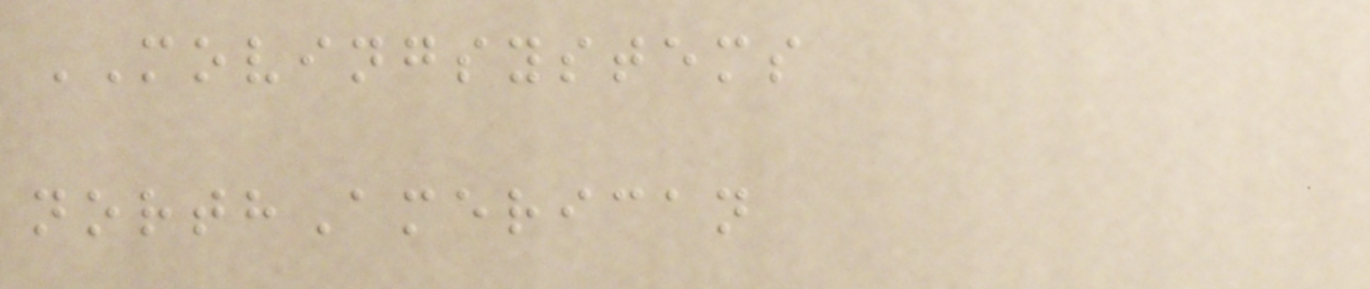MOVINGSYSTEMS
northAmerican
